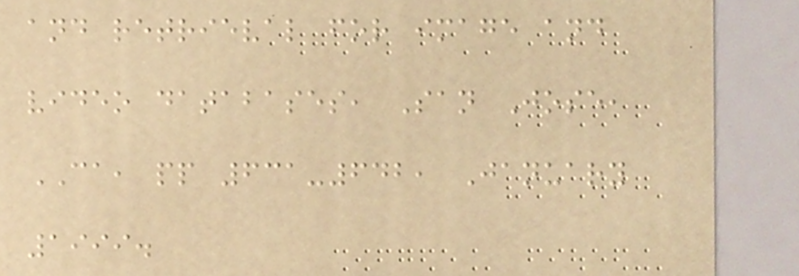and retrieval for image and
video databases, San Jose,
CA, pp 631-642, January
1999.
